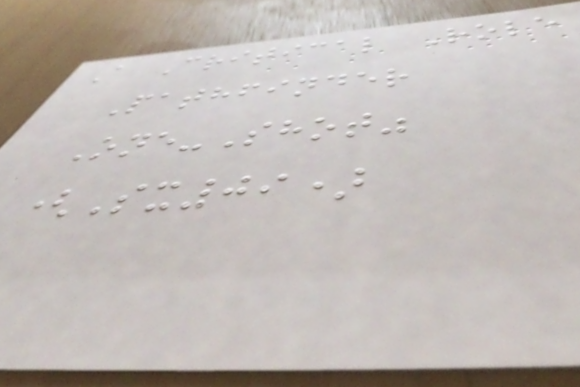A Critical Role
Pathfinder
One-Shot"
(Sx09)
